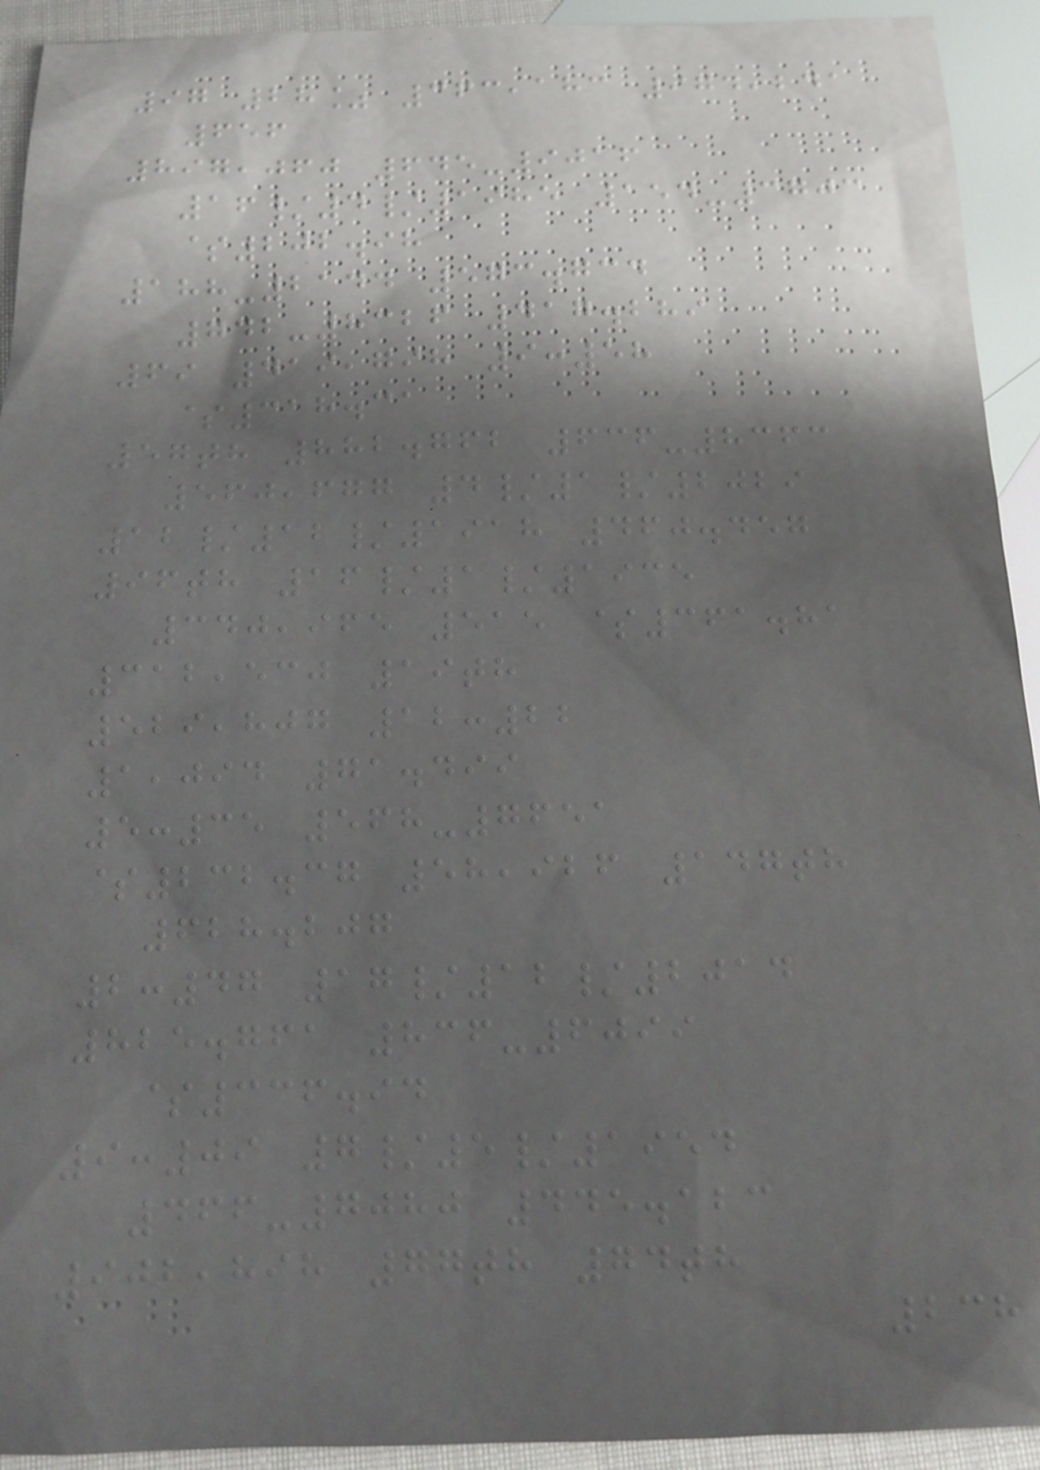97 28% 363,183 974,241
656
897,060 645-9016
16/4/1985 154-3703
$202.98
188-2144 573.734
742-8326 417.289
69 419,798 9:58
$318.31
57th 882.762 636-8363
560,677 4/1/2029
12/12/1918 460.457
96th 16/1/1935
340,965 515 $361.81
312,530 19th
529,807 12:22
1,094 71.499
5:35 568-7651
$232.37 58,926 147th
628.207
2:47 17/12/2014
825.761 836-6099
$336.94
9:09 7/5/1954
466-7080 445.123
902,898 77th 74th
238
